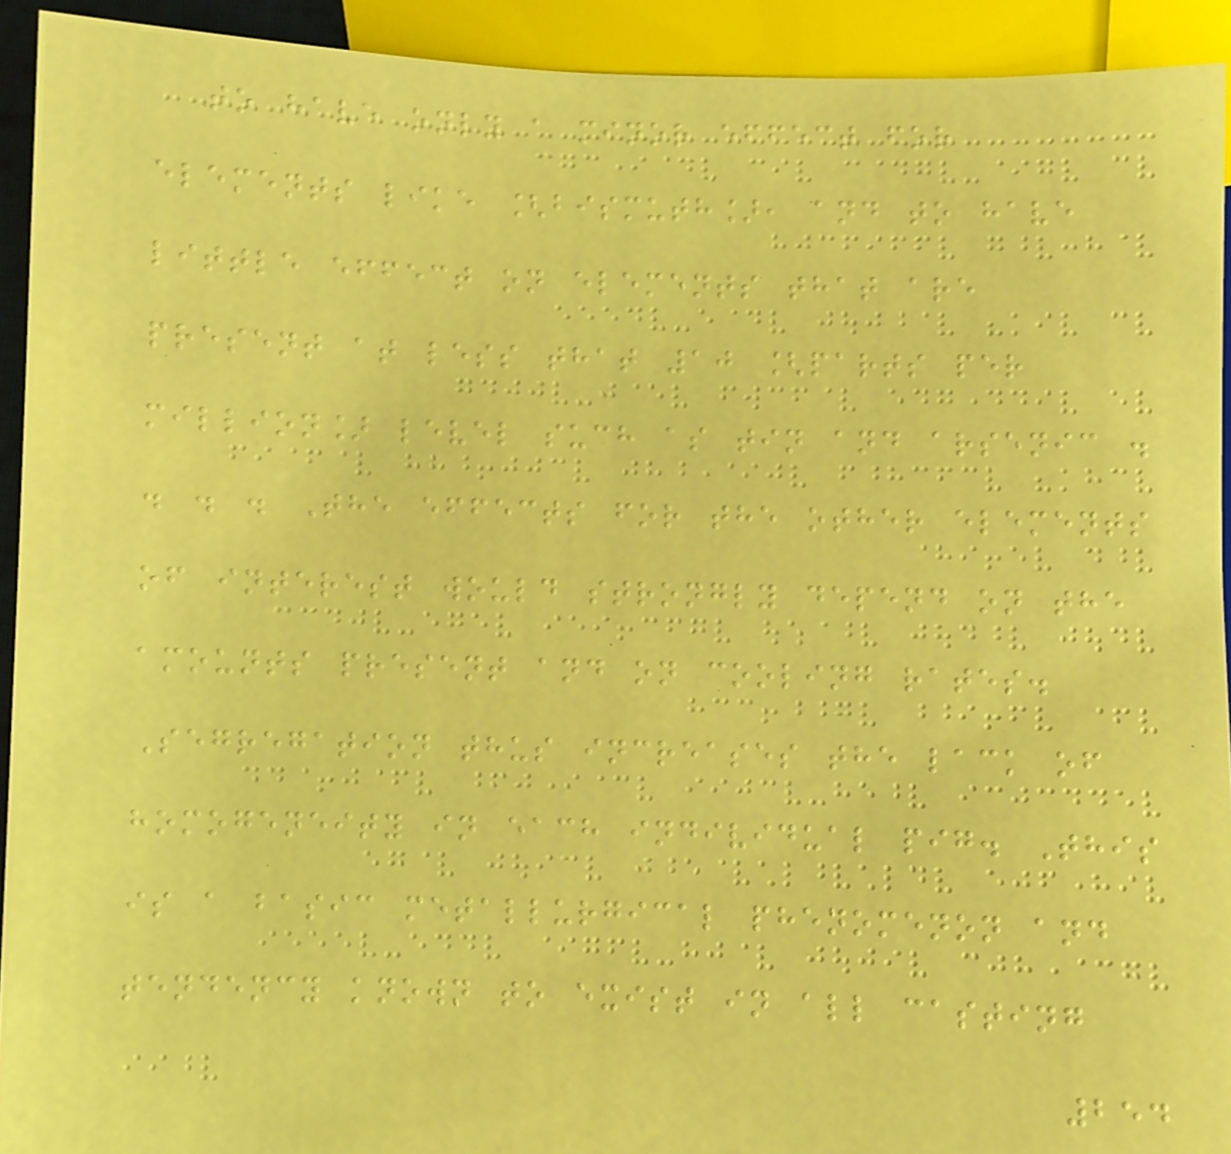to have only a minor effect for
elements like [bismuth], and to have
little effect on elements that are
present at less that 10 [parts per
million] level such as tin and arsenic .
. . . The effects for the other elements
of interest would strongly depend on the
amounts present and on cooling rates.
Segregation thus increases the lack of
homogeneity in each individual pig. This
is a basic metallurgical phenomenon and
tendency known to exist in all casting
254
